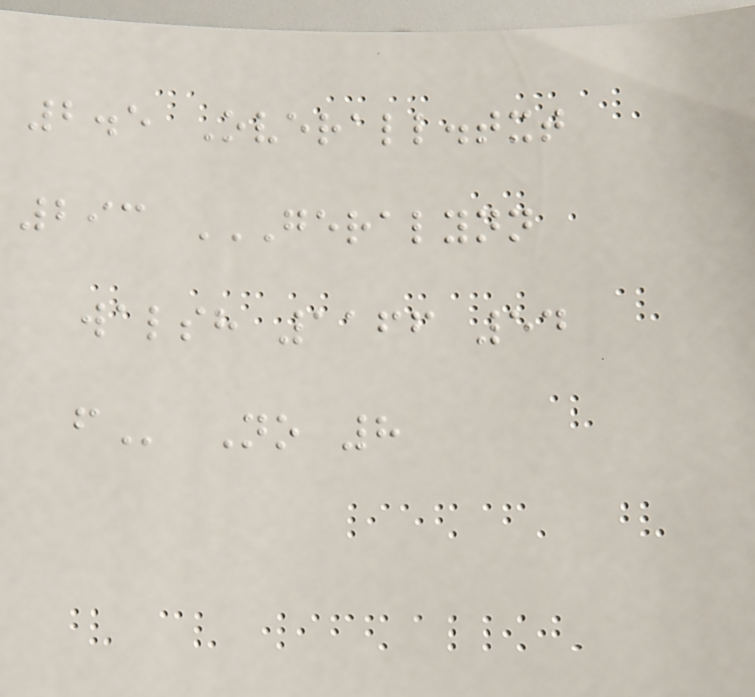2.5 Overall.txt
293 GERALYNN
WALSH 1166 54
F No 8
